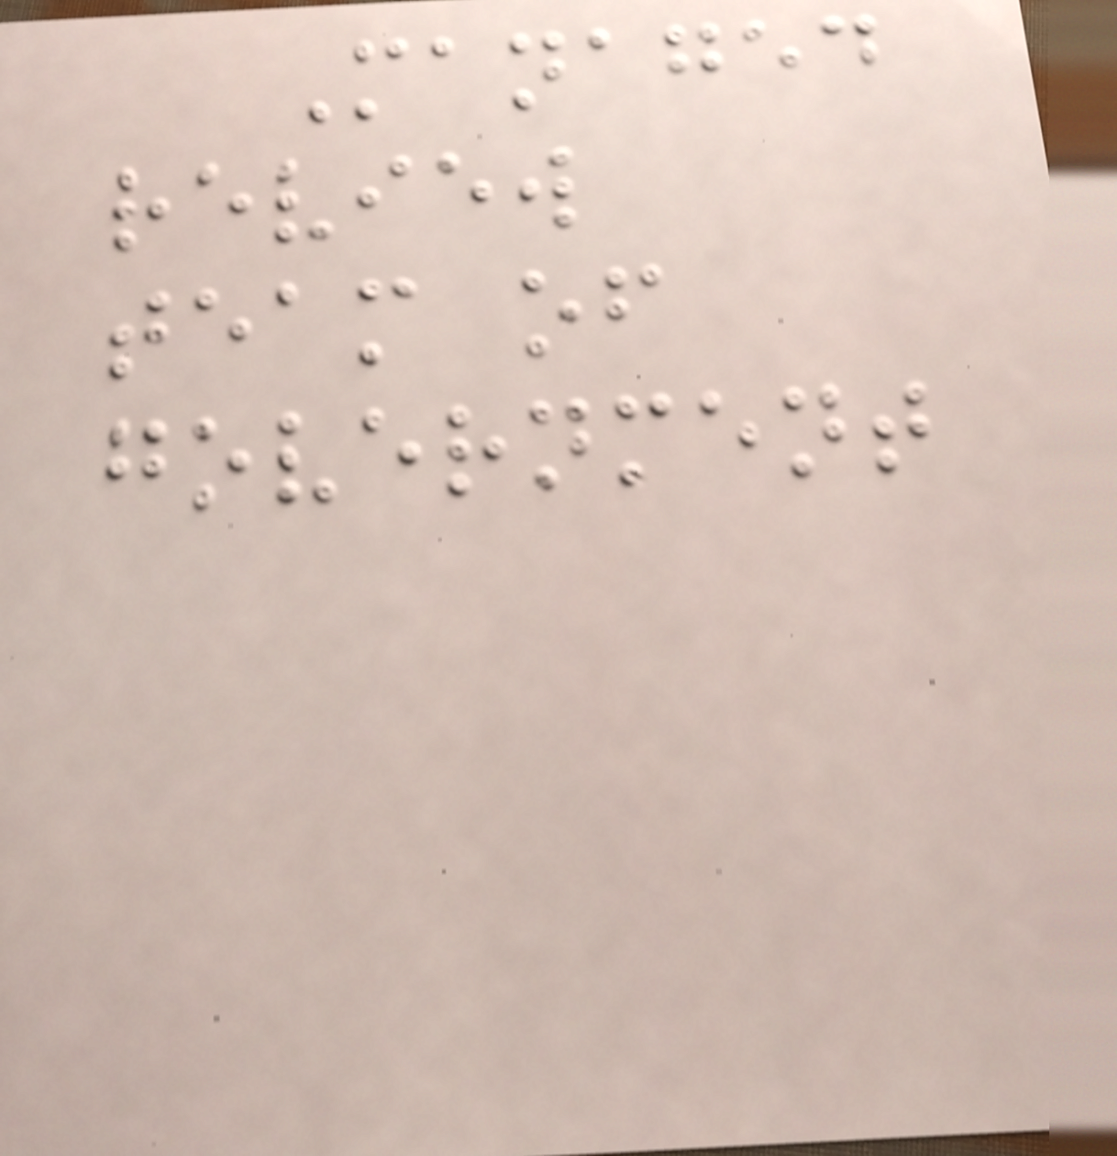Managed
review
team of
government
